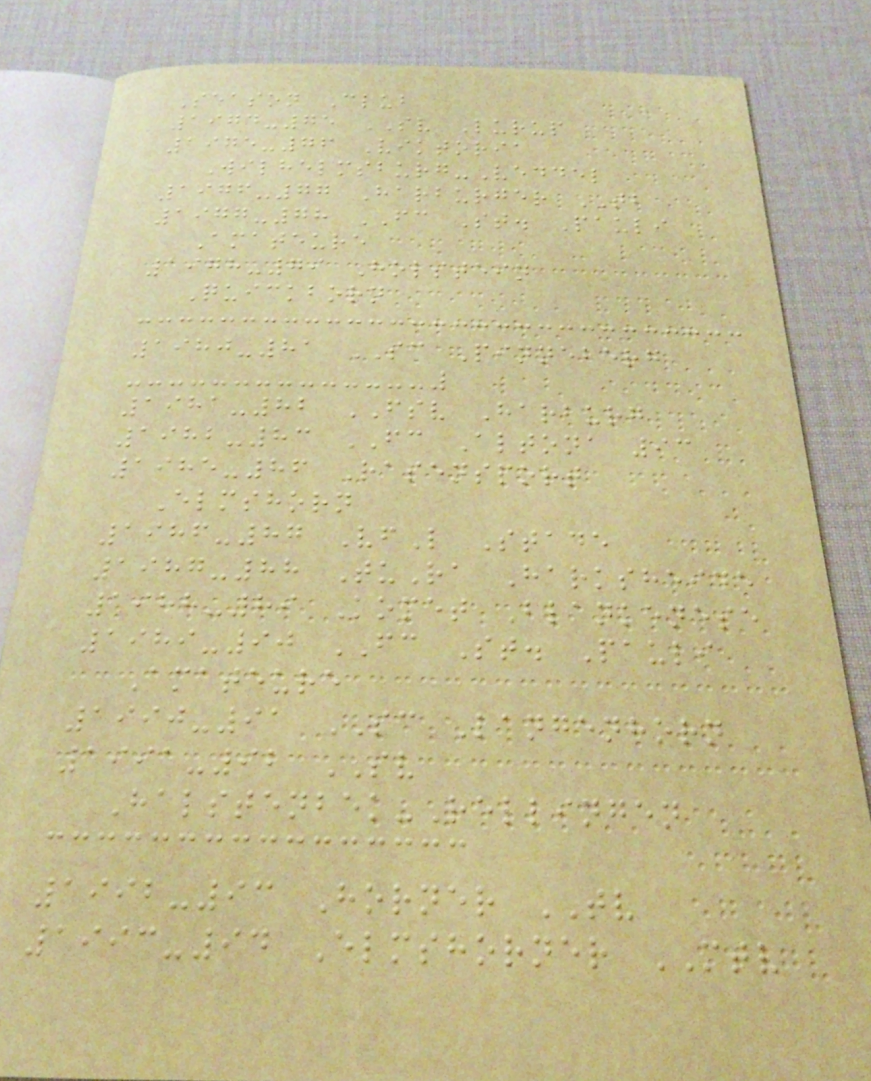Season Club
1974-75 SV Lurup
1975-76 Viktoria
Wilhelmsburg-Veddel
1976-77 Harburger TB
1977-78 FC St. Pauli
Amateure
1978-79 Holstein
Quickborn
1980-81 SC Pinneberg
1981-82 FSV Harburg
1982-83 FC Altona 93
1985-86 Rasensport
Elmshorn
1986-87 VfL Stade
1987-88 TuRa Harksheide
1988-89 Komet Blankenese
1989-90 FC St. Pauli
Amateure
1990-91 SC Langenhorn
1991-92 SV
Halstenbek-Rellingen
1992-93 Horner TV
1993-94 Elmshorner MTV
